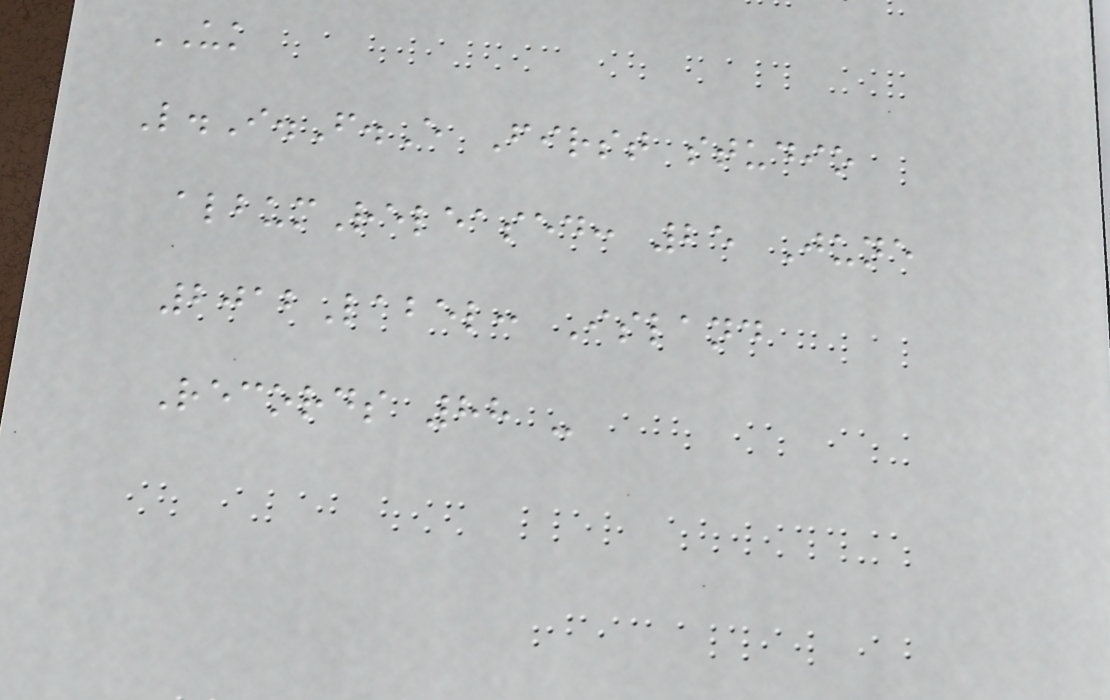UK
L.I.F.E First studio
albumReleased: 25 June
2012Label: Island
Records 88 -
